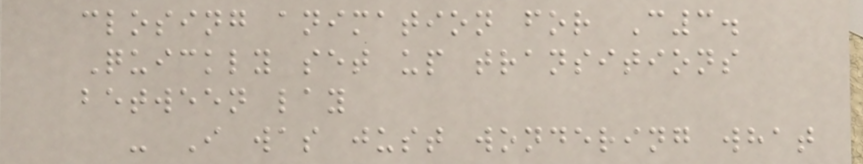closing animation for C3.
Quickly set up transitions
between lay
- I was just wondering what
